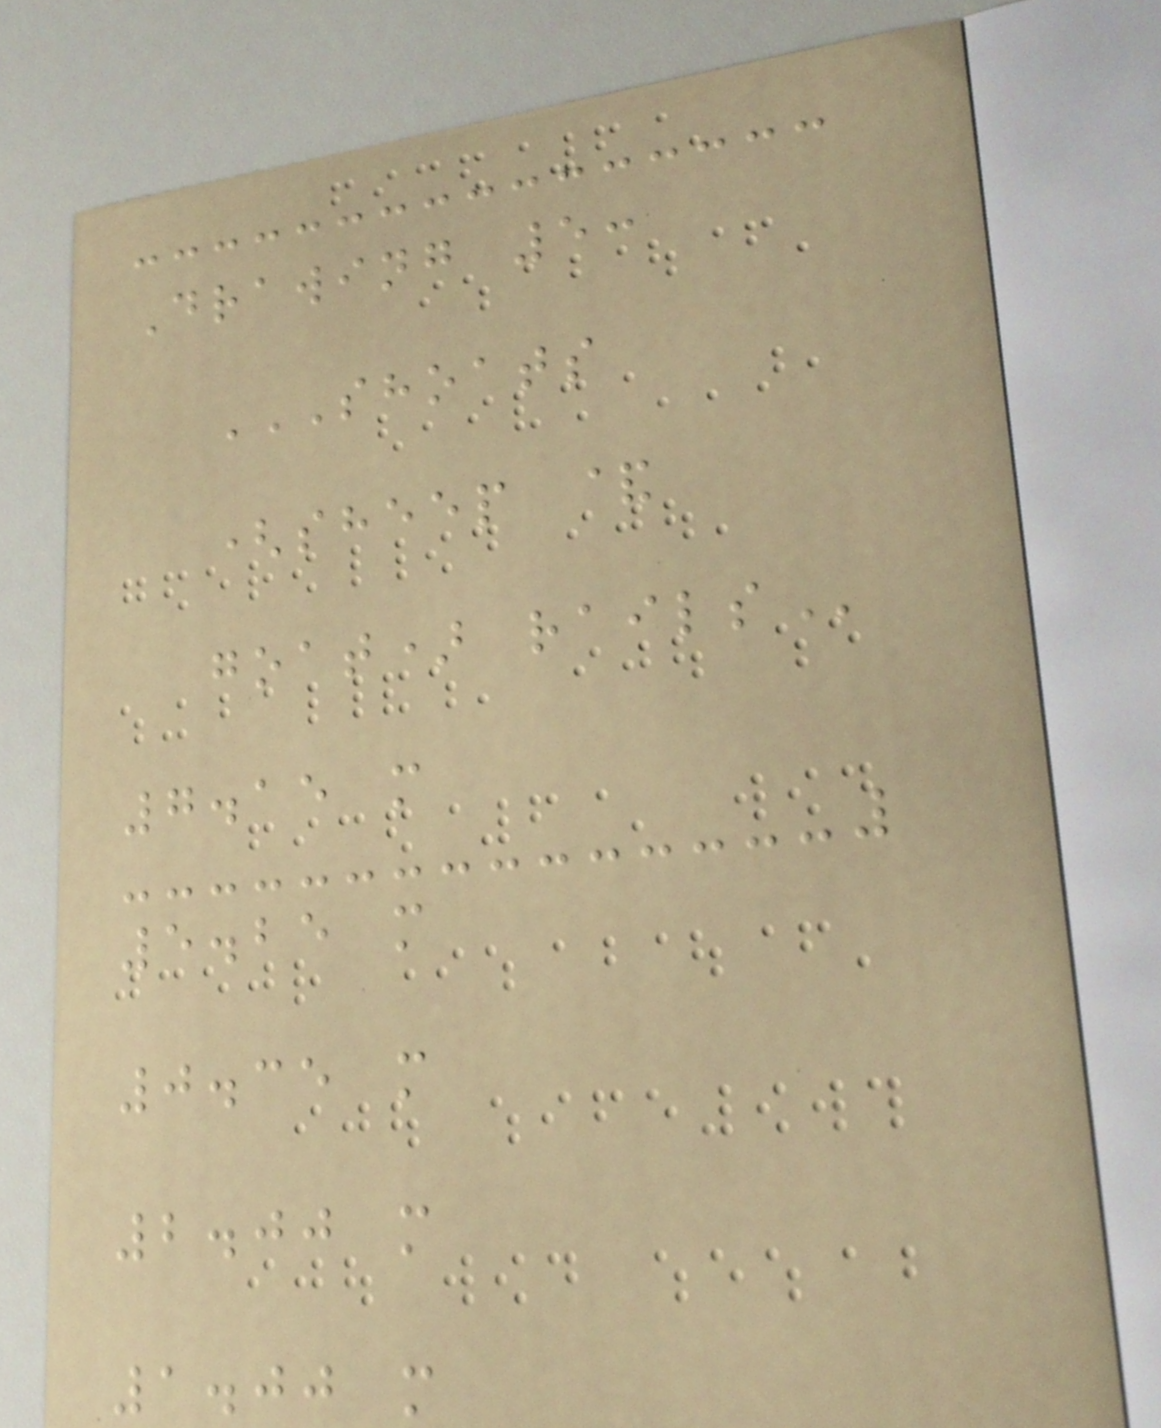Drawing 5:
SHOATS
(SHEEP &
GOAT) RAILS
7.15 m
5.25 m
0.35 m
2.00 m
1.00 m
